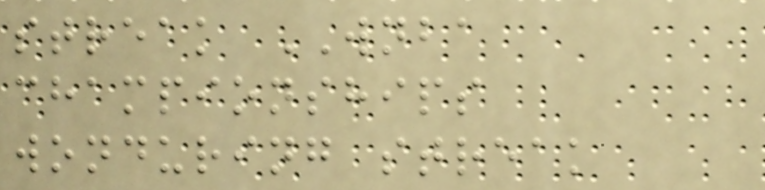streak WNBA
championships
wonduring streak
